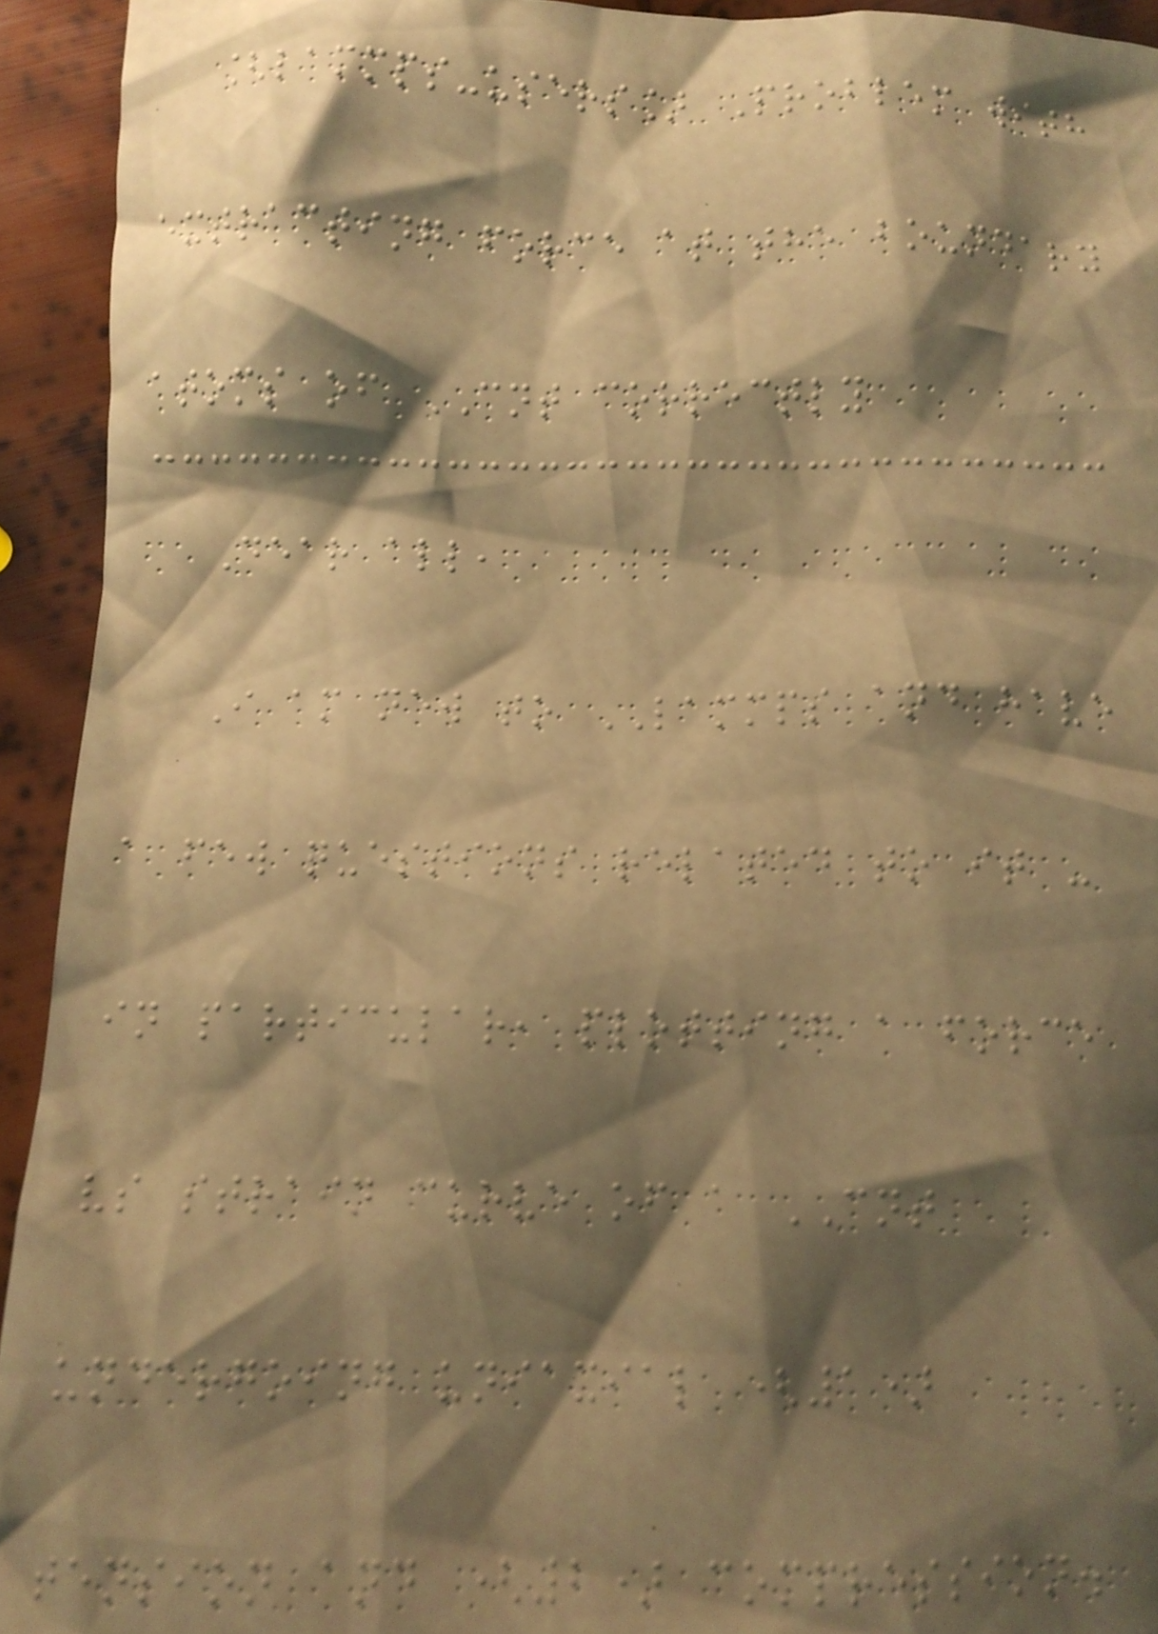[lammps-users] Problem with
extracting force at the boundary
atoms of CNT correctly
Dear all,
I am new to LAMMPS and have
a few questions related to it -
in particular, plotting a force
vs strain curve of a CNT
undergoing uniaxial (1)
tension and (2) compression.
